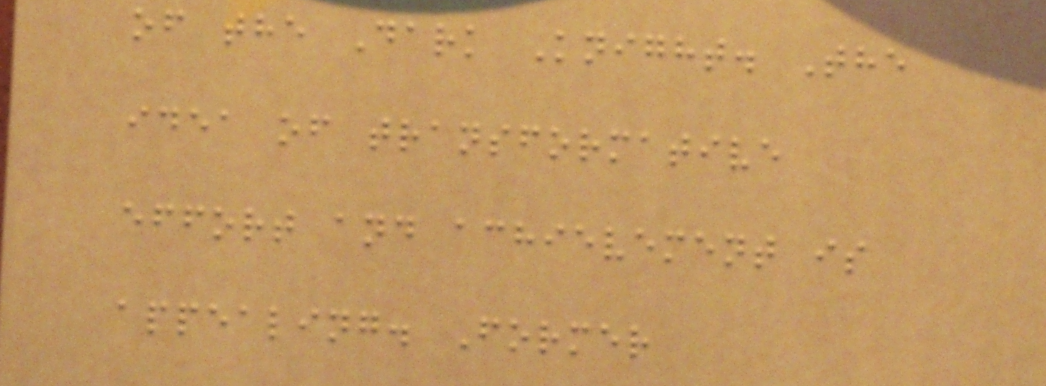of the Dark Knight. The
idea of transformative
effort and achievement is
appealing. Former
